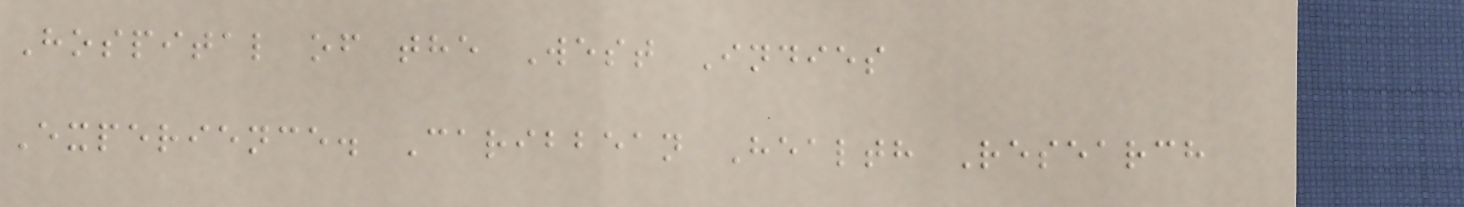Hospital of the West Indies
Experience. Caribbean Health Research
